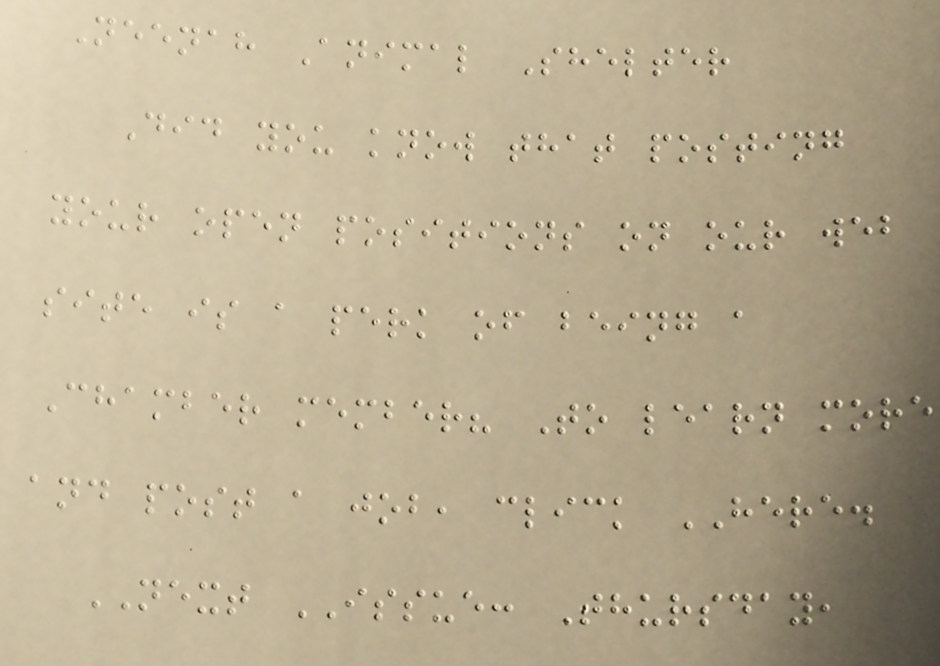Neenah Animal Shelter
Did you know that posting
your open positions on our web
site is a perk of being a
Chamber member? To learn more
and post a job, click HERE.
NEXT ISSUE: Thursday,
